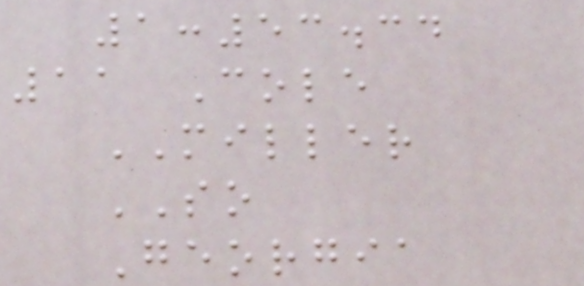1:53.34
11 Cole
MILLER
SO
Georgia
